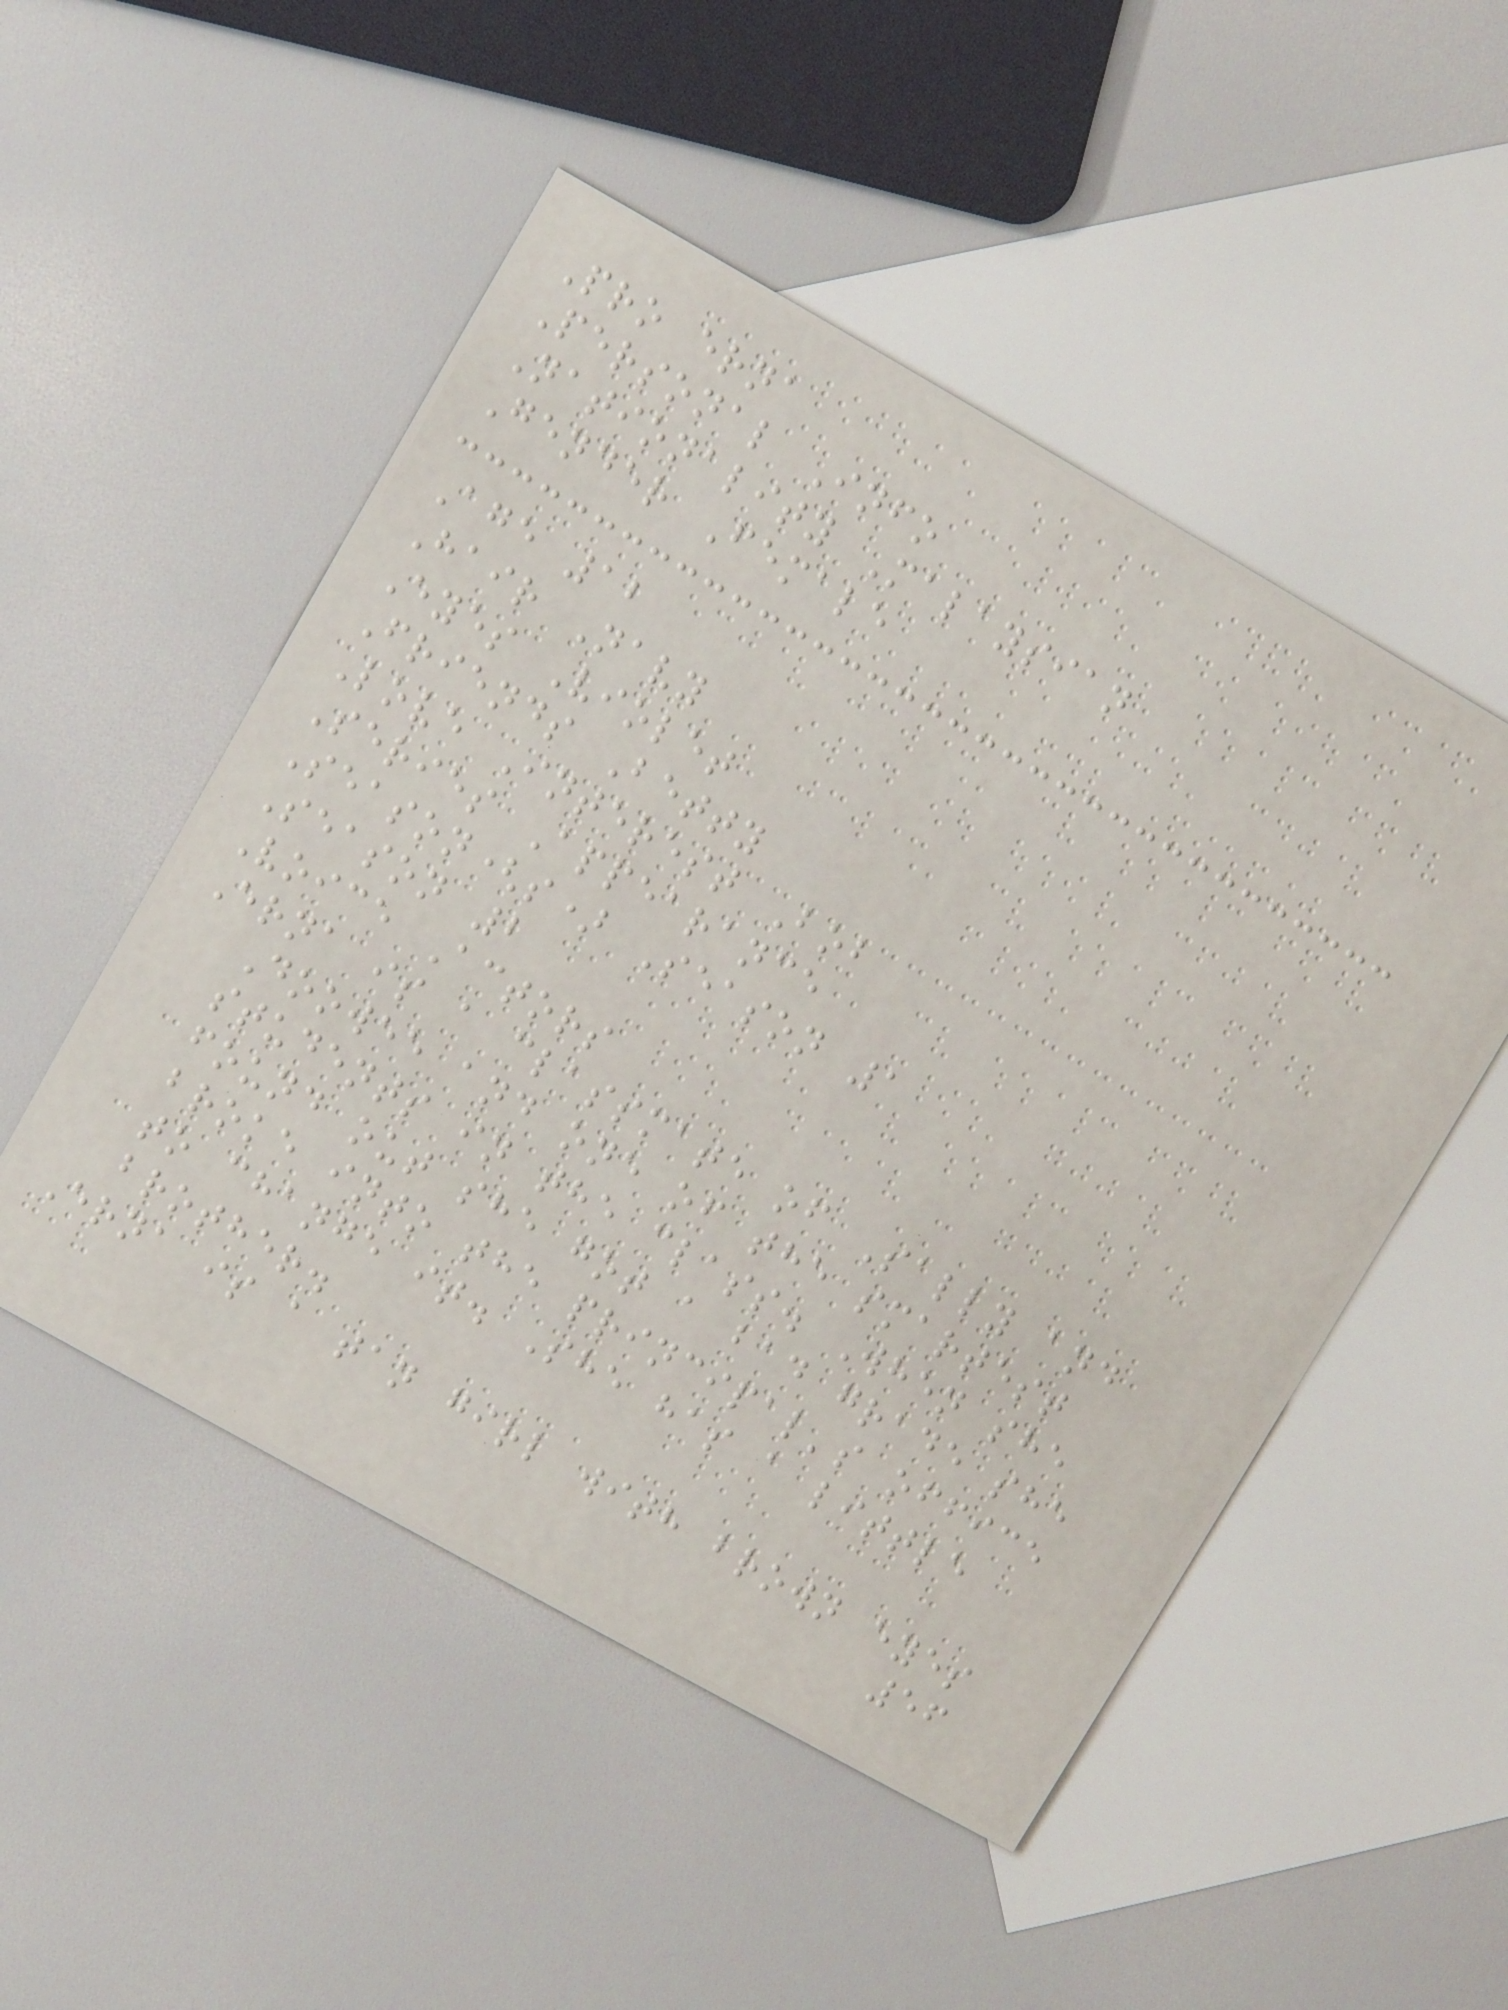Pro erna
Personal Info
Nationality Malaysian
Gender Female
Age 12
Hair Navy
Eyes Violet
Friends Betty
Love Interest Bob
Series Appearance
Season(s) Season 1
Season 2
Voice Actors
Erna is a classmate of Sally and
Doowee and one of the smartest
students in the class. When she
found out she got a bad grade she
broke into the principal's office
to change it. She has a little
brother.
Erna is a tan girl with brown eyes
56
